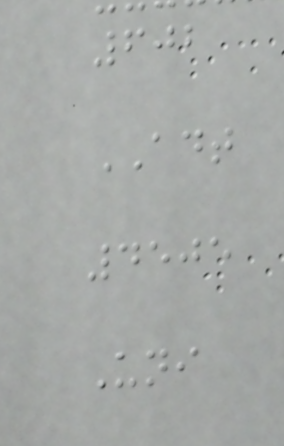602
ADT
4505
Uni
